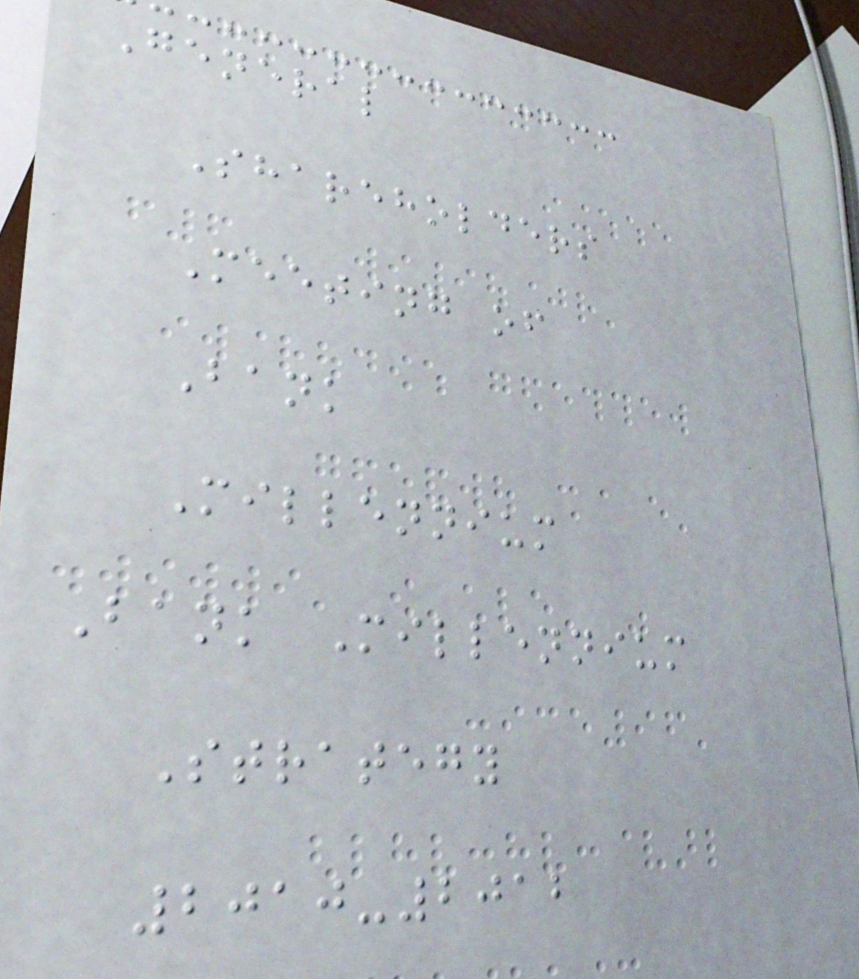General
Shareholders
Meeting of
Bank
Millennium
Bank Millennium
Strategy
2010-2012
